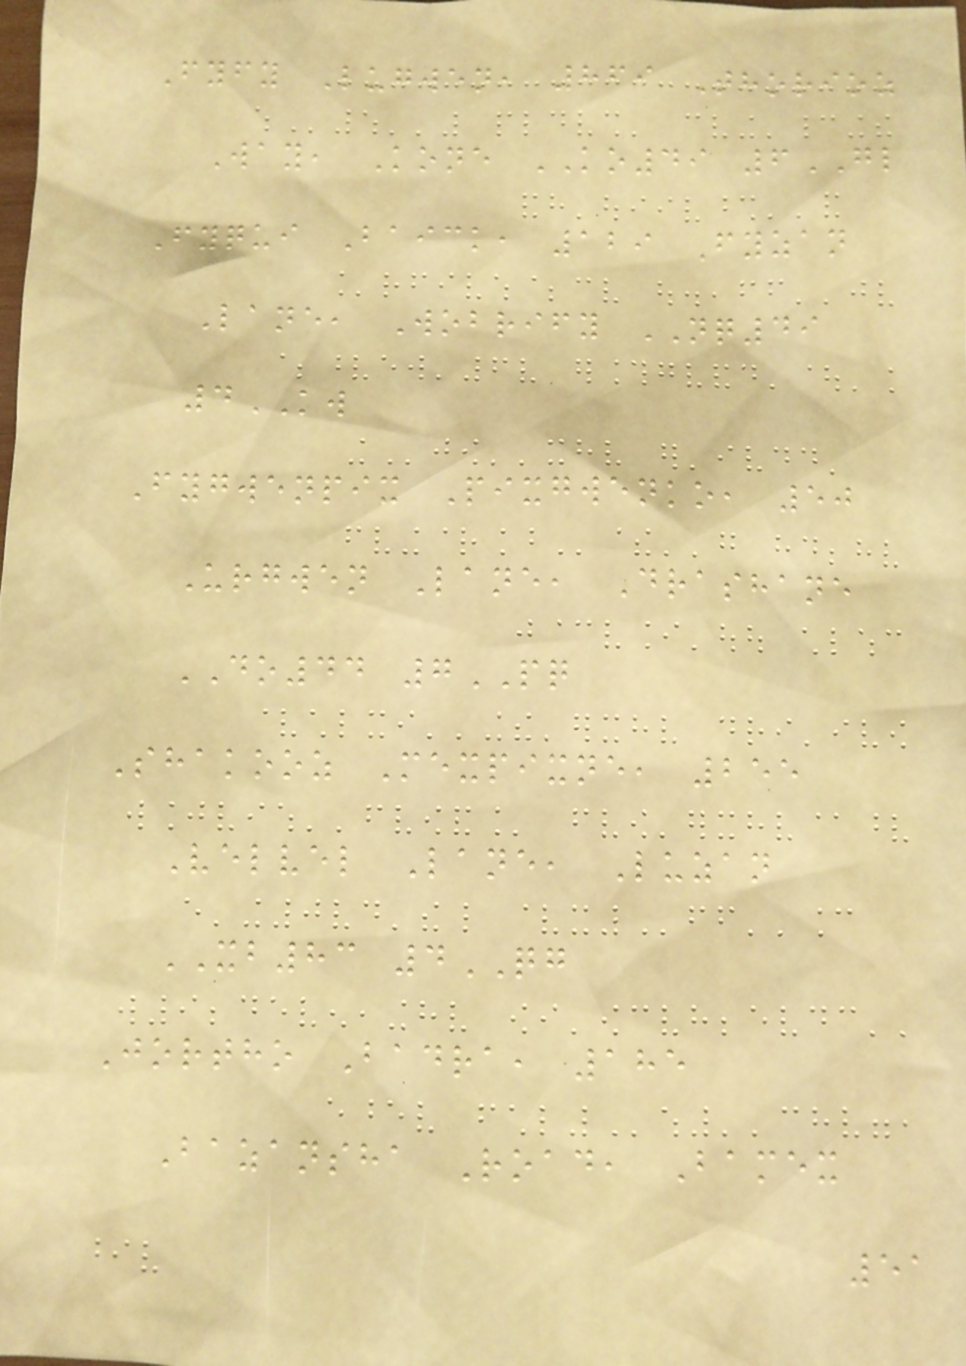Fyfy Lugwen, 869 Thorioz
Way, Kone KO49 6GL
Fyqui Baick, 129 Fyzan
Lane, Wobrify NQ49
4KW
Fygwenpix Pixgwenko, 50
Urgwen Lane, Drashane
DO44 7PQ
Shakooz Mexpixne, 255
Velvel Lane, Luzan
XB83 4QG
Jortho Badra, 185
Bazansha Road, Bamex
51
